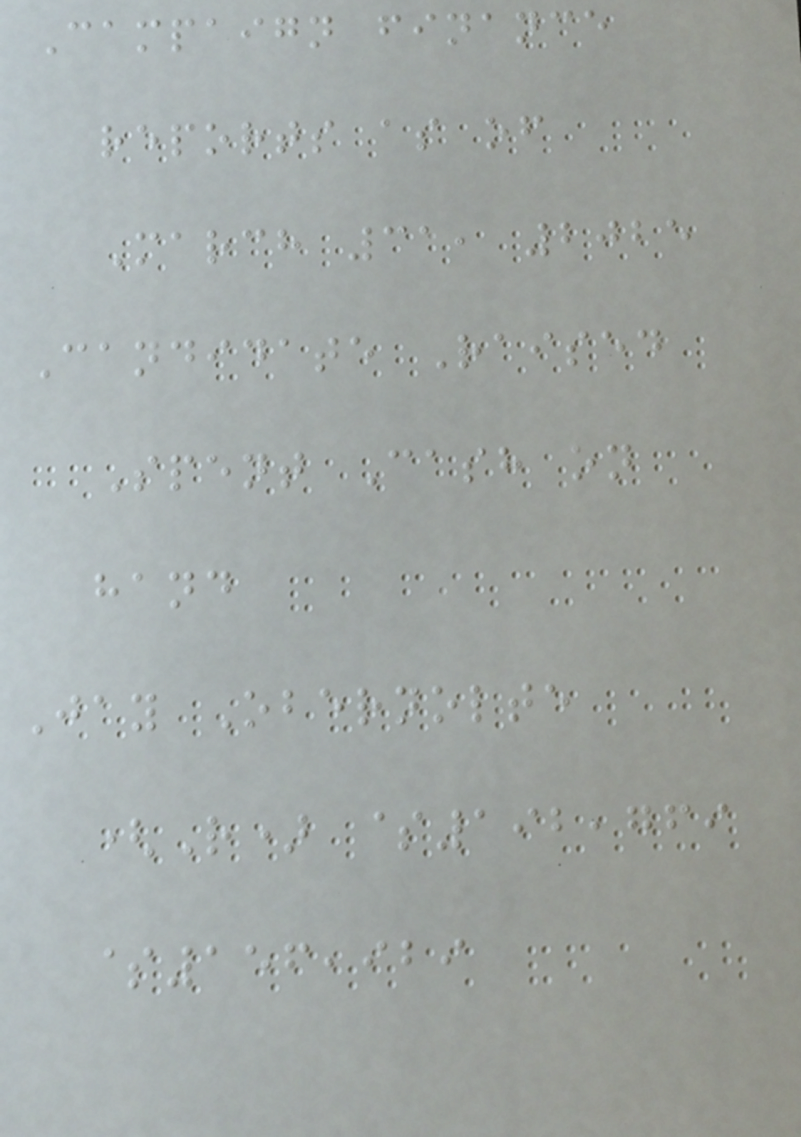Campaign finance
reports as of
March 31, 2025
Candidate Raised
Spent Cash on
hand
Jay Obernolte
(R) $192,769
$156,929
